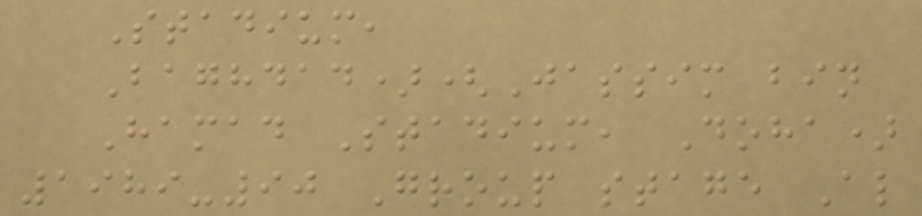Stadium,
Baghdad)(Jassim bin
Hamad Stadium, Doha)
1989-90 Group stage Al
